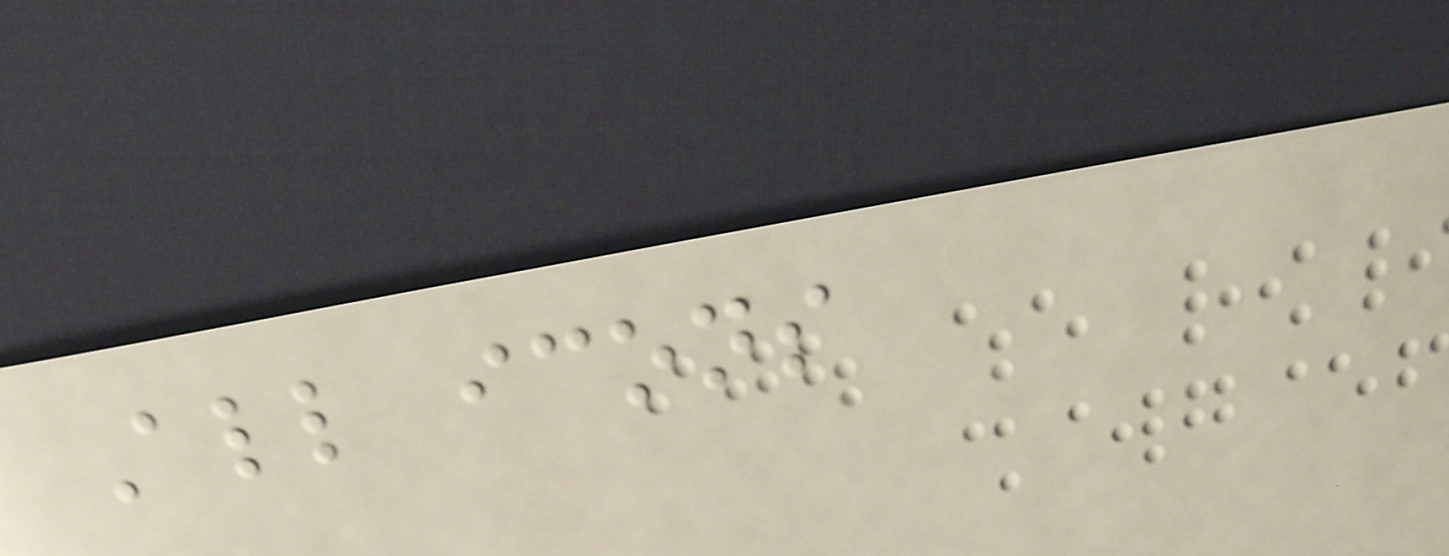All icons
